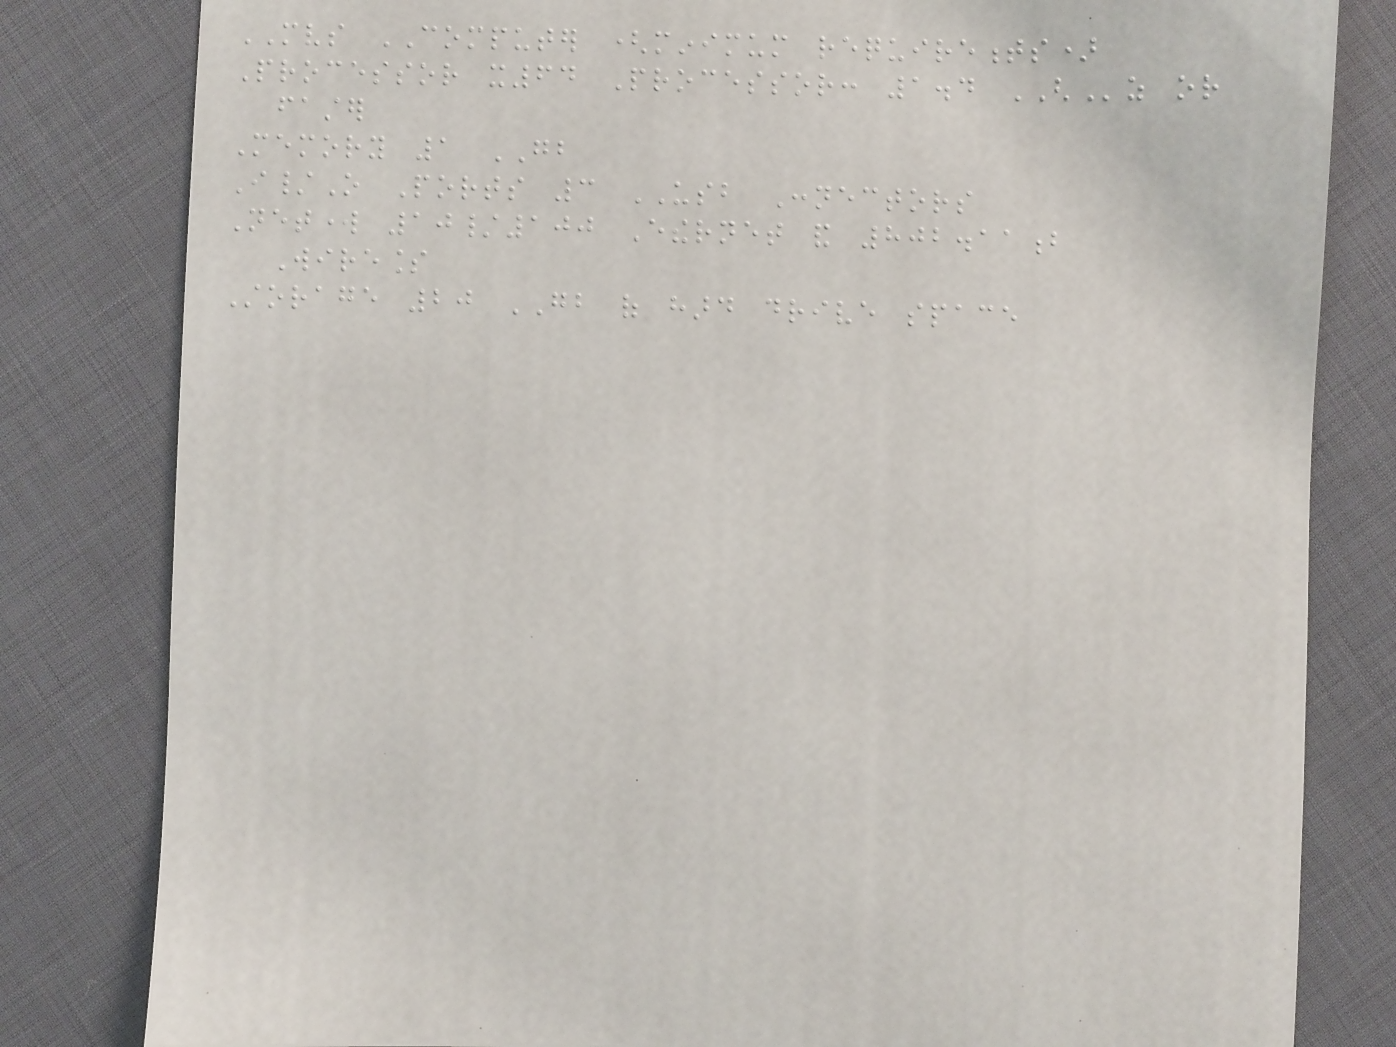MVS COMPUTER (minimum requirements)
Processor x64 Processor: 1.4 GHz or
faster
Memory 1 GB
I/O Ports 3 USB Connectors
Network 10/100 Ethernet and 802.11b
Wireless
Storage 20 GB of hard drive space
